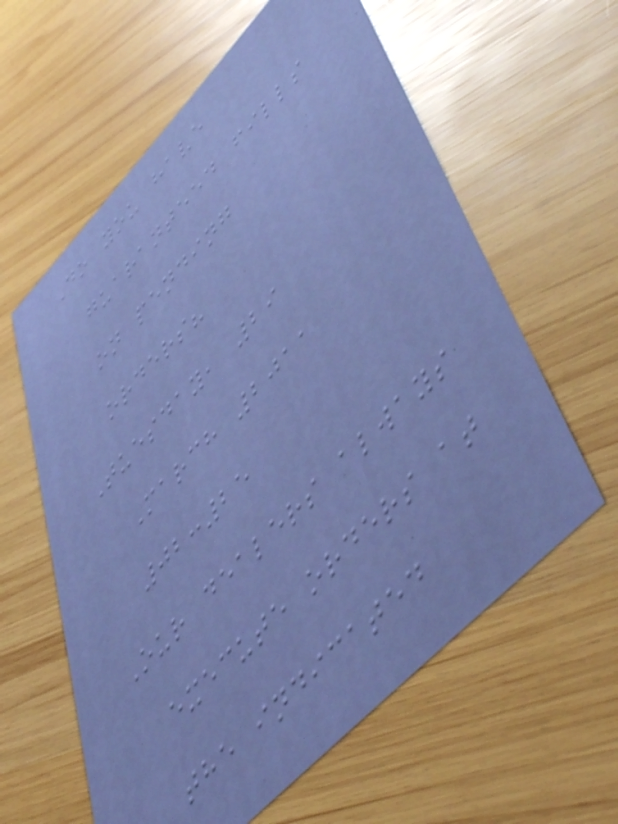Do you have
guaranteed fills
on pending
orders?
Tuesday, 29
March 2011
02:25
Our dealers always
execute orders at
the indicated
